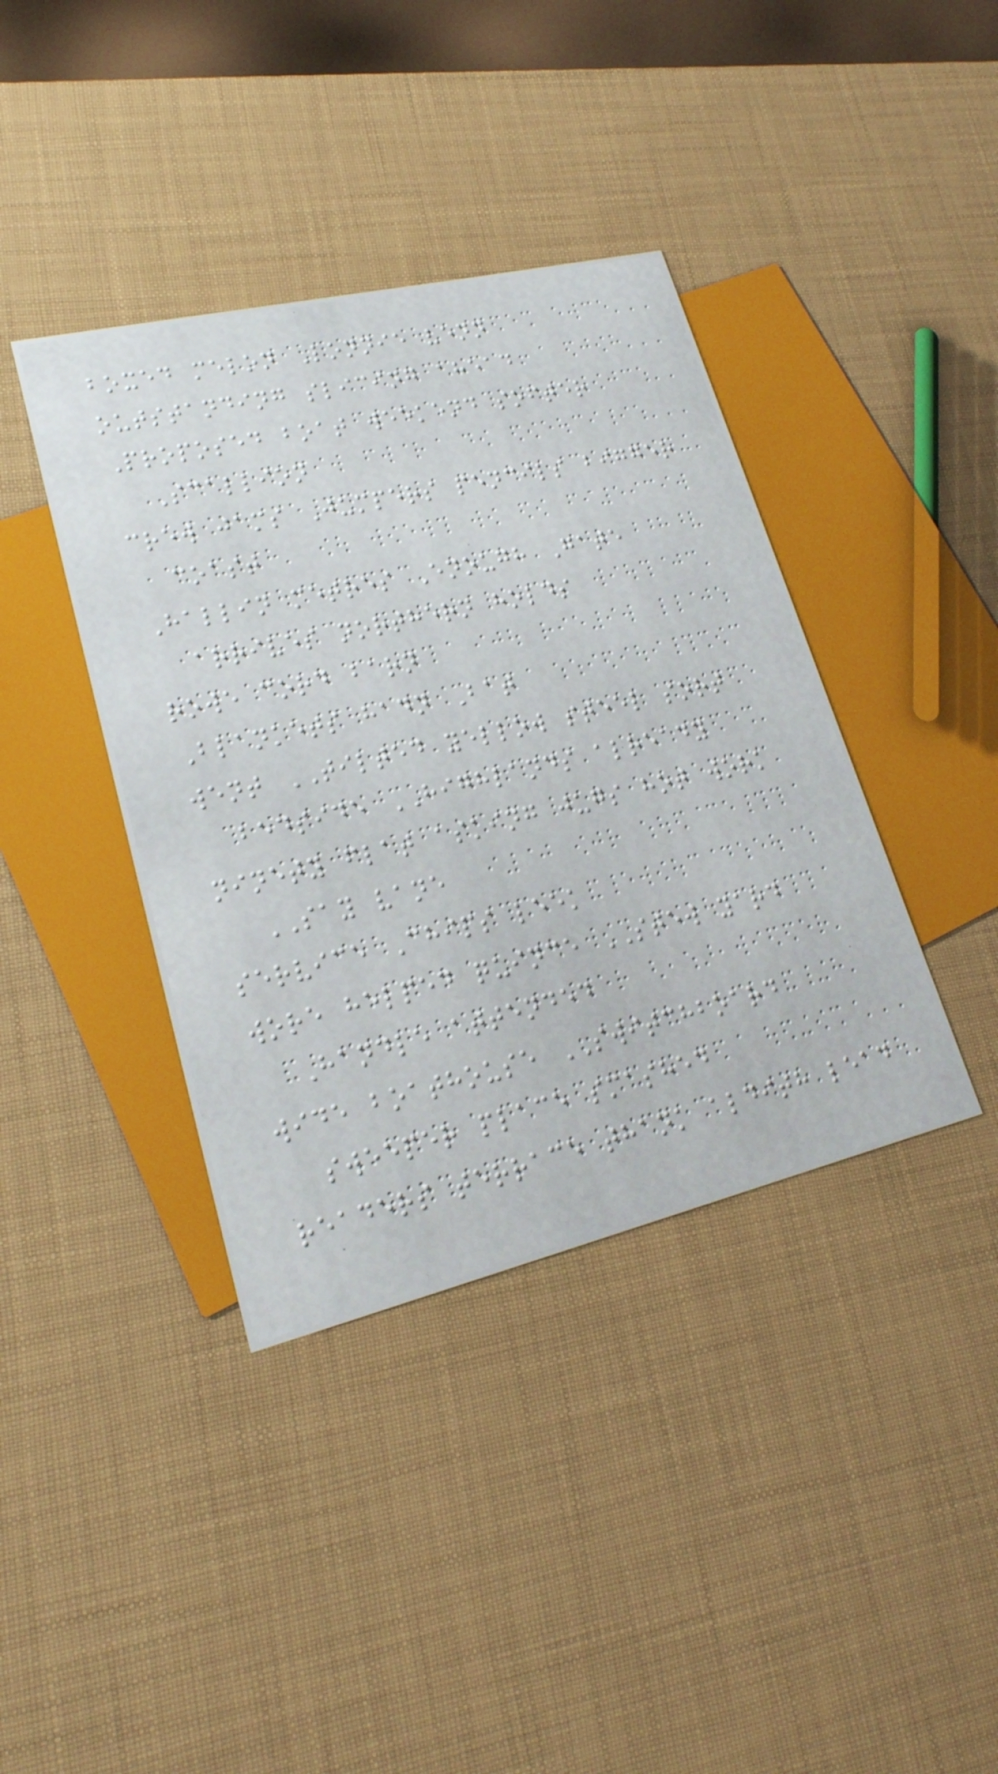boxed melon Lonnie venn
outstanding slicing ahead
Proposed boat weekend softer
Scallion
crew jams Jumpers pencils bigger
coast
Hallin metres Enough Gate
arrives northern holds
rowe cord barn
Blankets hadn Bat
went TILTED yellow steel sort
bedside HIGHLANDS already
ninety flat asking jugs hot work
SAY vane
service Chips leek
wore helped quince STEW yard
Handle attended
wide boathouse SWITCHBOARD
sweeper place smashed
readers terrace thank aldith lead
